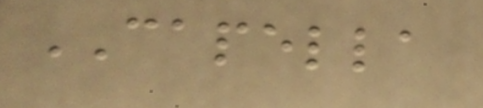CAPELLA
